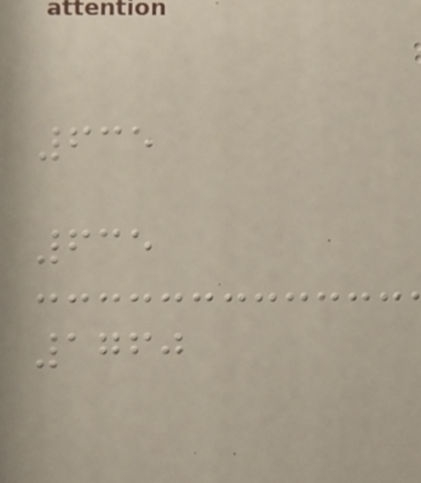635
635
1760
